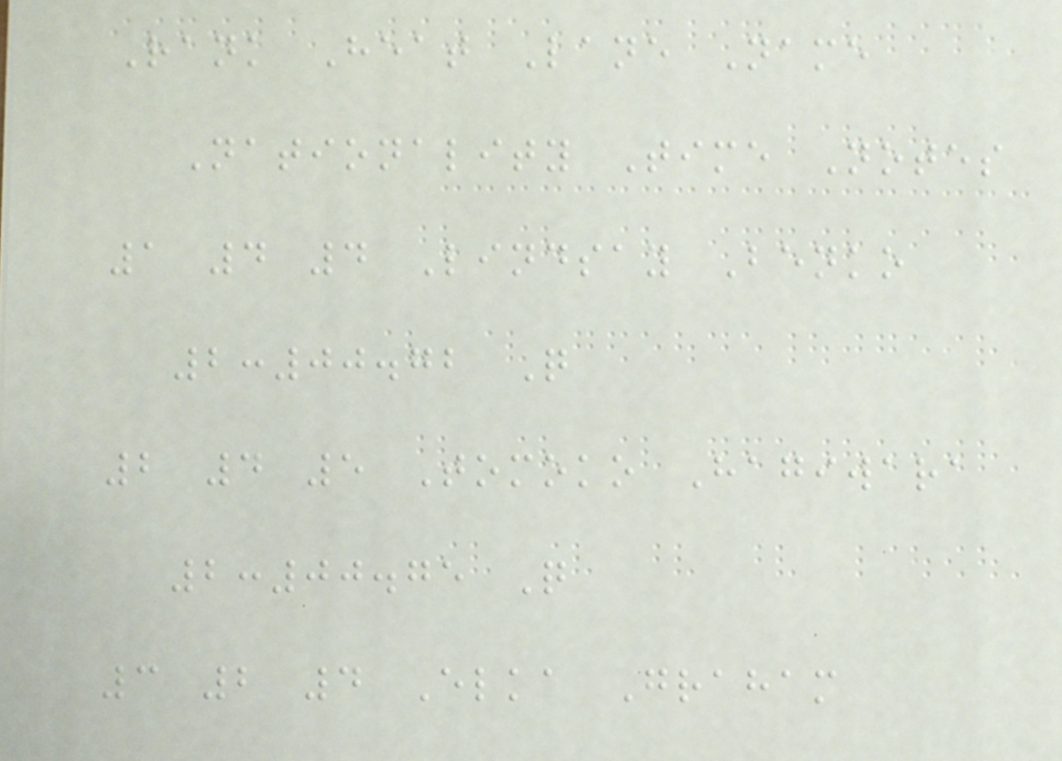Rank Heat Lane Name
Nationality Time Notes
1 4 4 Lindsay Benko
2:00.72 Q
2 4 5 Tomoko Hagiwara
2:00.75 Q
3 2 4 Elka Graham
